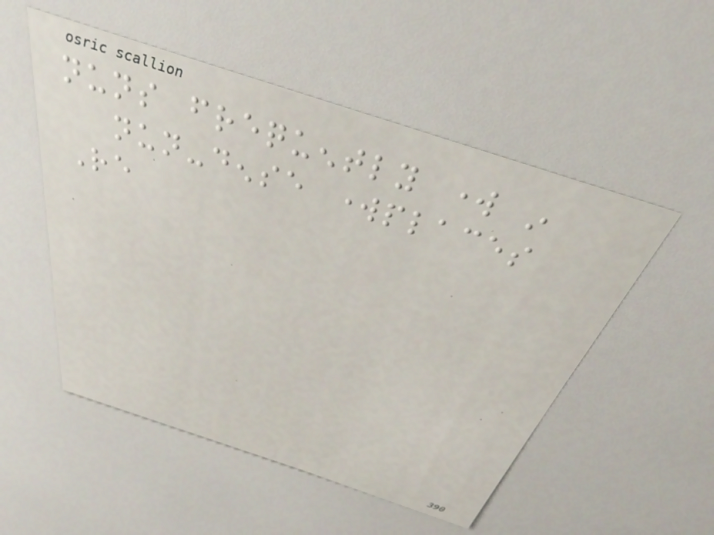nuns frequently work in
nun-dense workplaces
Re
